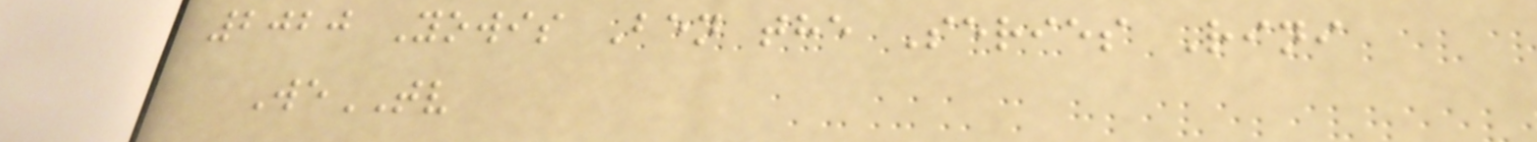2020 Yowis Ben the Series Rini
WeTV
